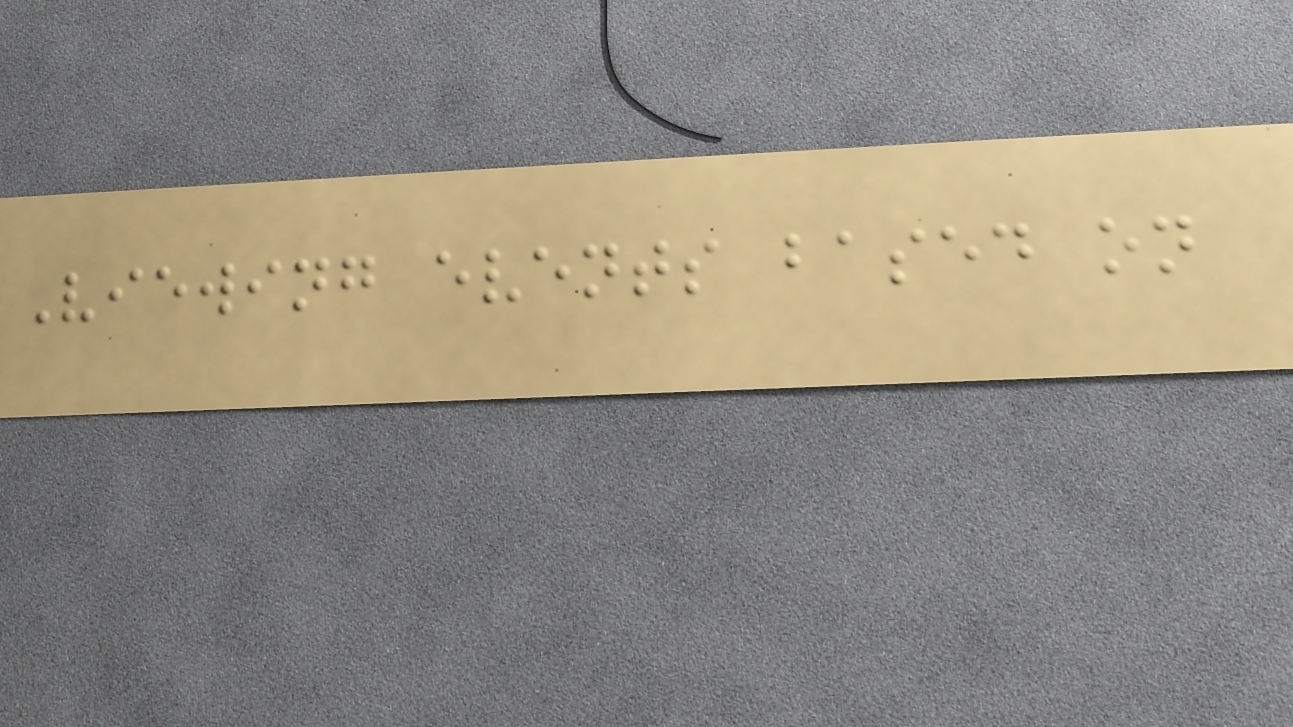Viewing events based on
